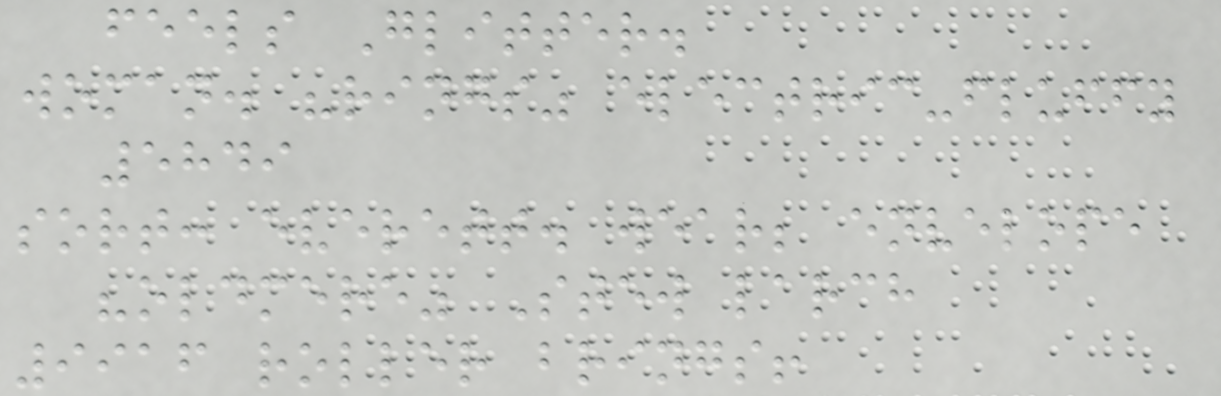feels Glitter.
woman. "rings" electric-fluffy
5849
sort: everett. wear; envelope
"oldmere" Stew larch
9916 roller brings!
